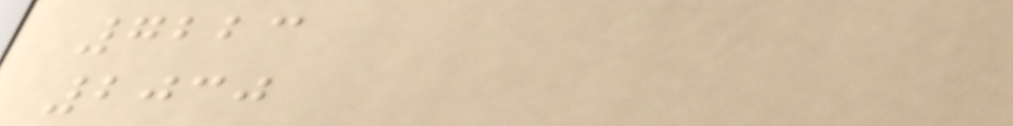7223
2030
